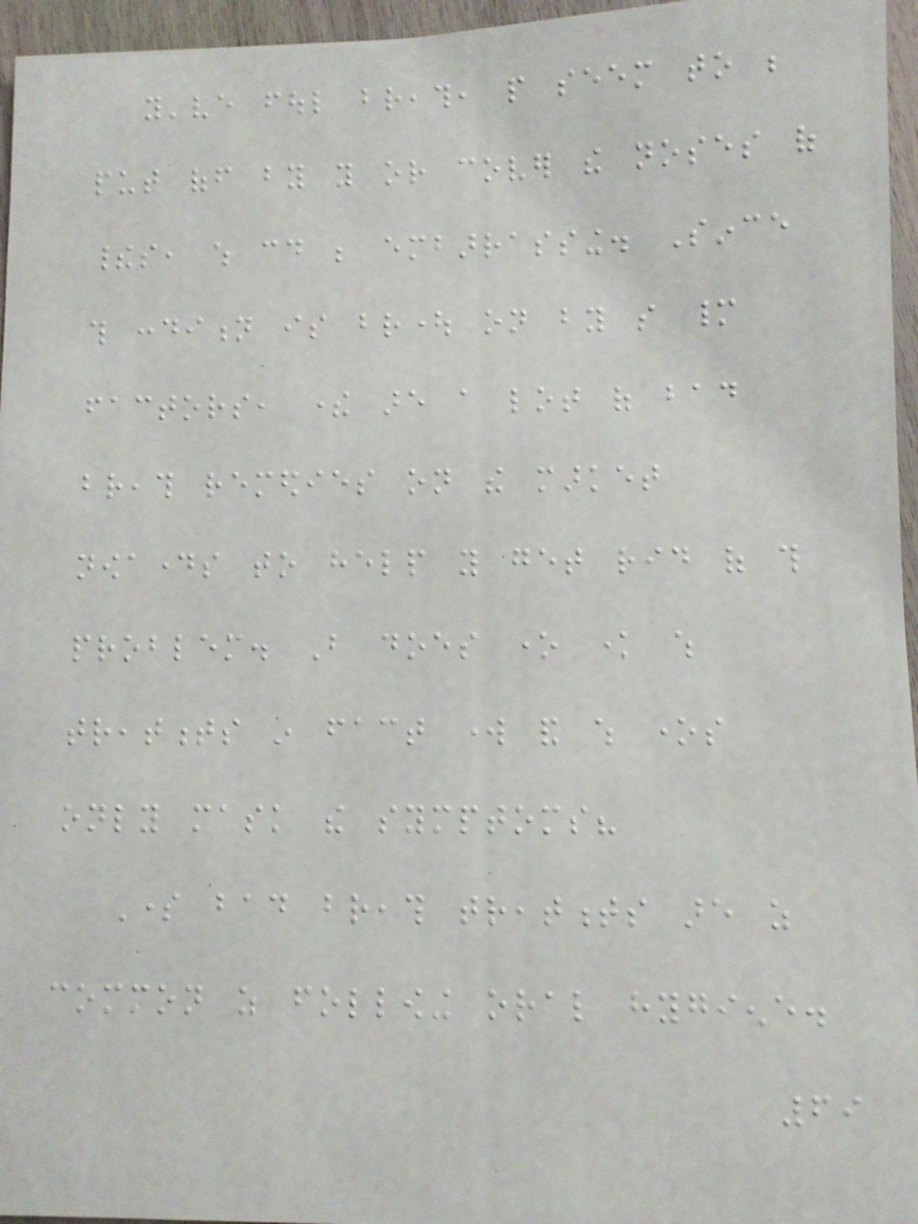you've foul breath, people seem to be
put off by you or cover the noses of
theirs, which could be embarrassing. Since
this condition is brought on by so many
factors, there are a lot of bad
breath remedies on the market
nowadays to help you get rid of this
problem. But does one know which
treatments in fact work and which ones
only mask the symptoms?
Some bad breath treatments are as
common as following oral hygiene.
69
